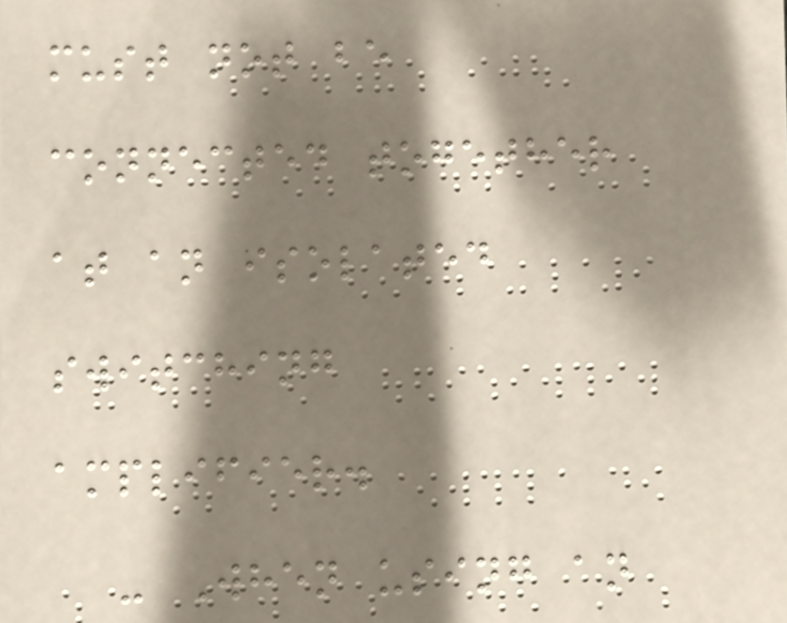must not be
connected together
at an isolated
switching
amplifier.
- When using an
